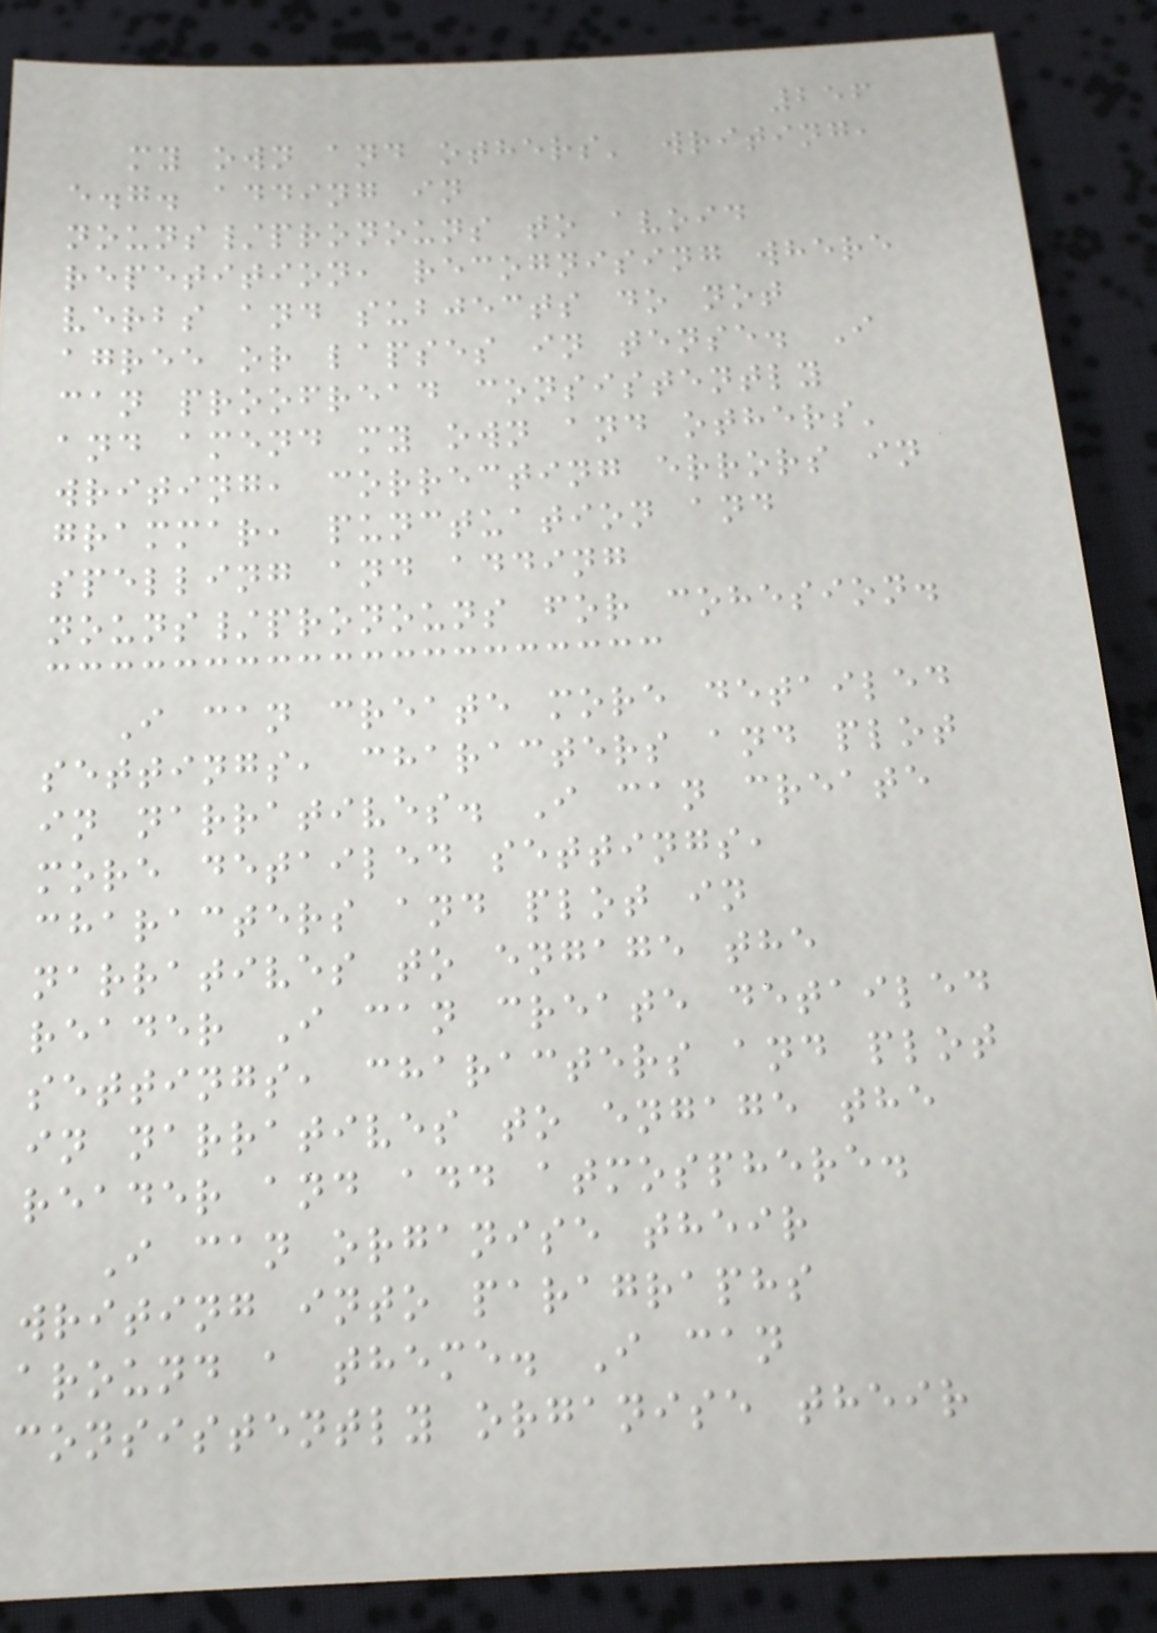256
my own and others' writing,
e.g. adding in
nouns/pronouns to avoid
repetition, recognising where
verbs and subjects do not
agree or lapses in tense. I
can proofread consistently
and amend my own and others'
writing, correcting errors in
grammar, punctuation and
spelling and adding
nouns/pronouns for cohesion.
I can create more detailed
settings, characters and plot
in narratives. I can create
more detailed settings,
characters and plot in
narratives to engage the
reader I can create detailed
settings, characters and plot
in narratives to engage the
reader and add atmosphere.
I can organise their
writing into paragraphs
around a theme. I can
consistently organise their
